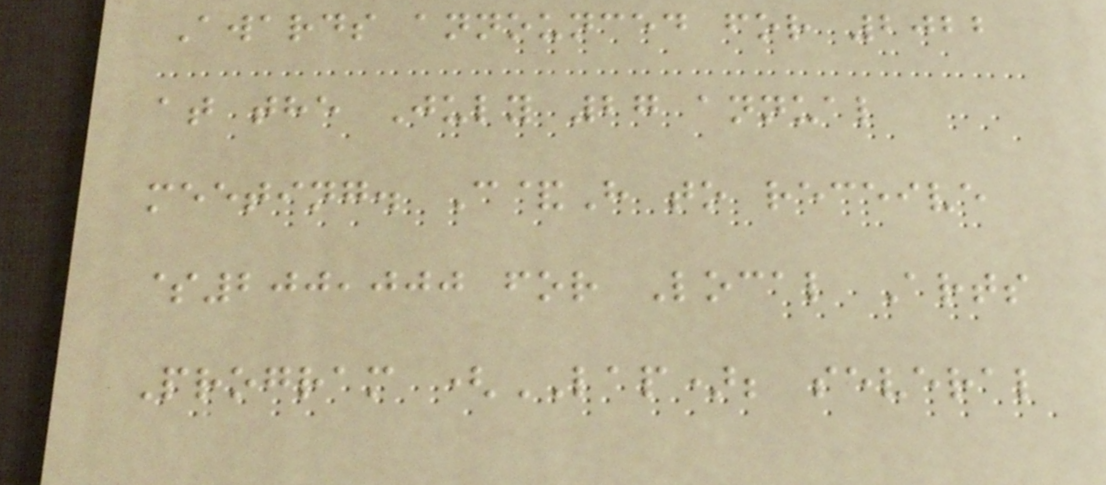Awards announced for 2022
at the July 27 annual
meeting. C&H to receive
$200,000 for Local Arts
Program (LAP); several
